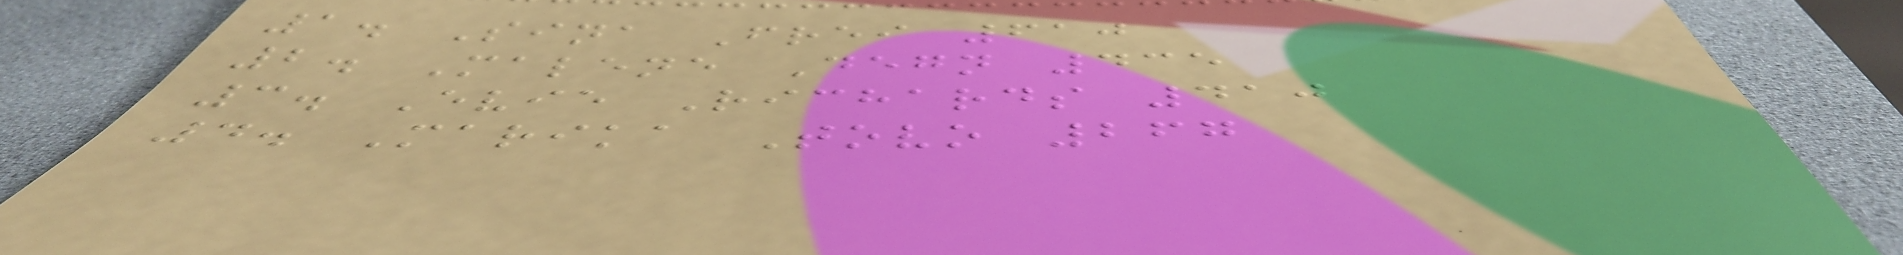1. Sina Frei 610
2. Malene Degn 435
3. Evie Richards 410
4. Marika Tovo 267
